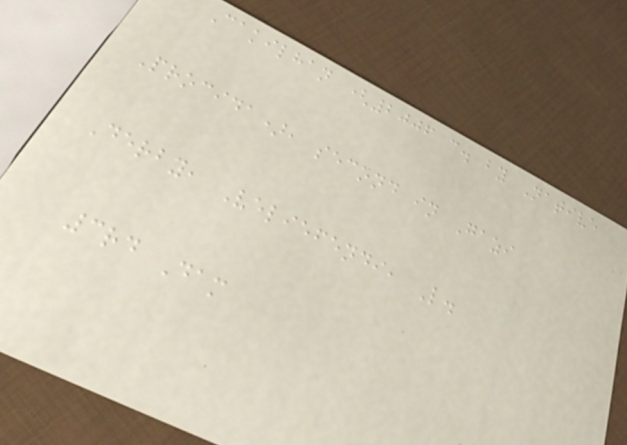Cakilhan (2006 c. by Native
Procida), second in Gazi
Derby, Veliefendi, L.
3rd Dam
